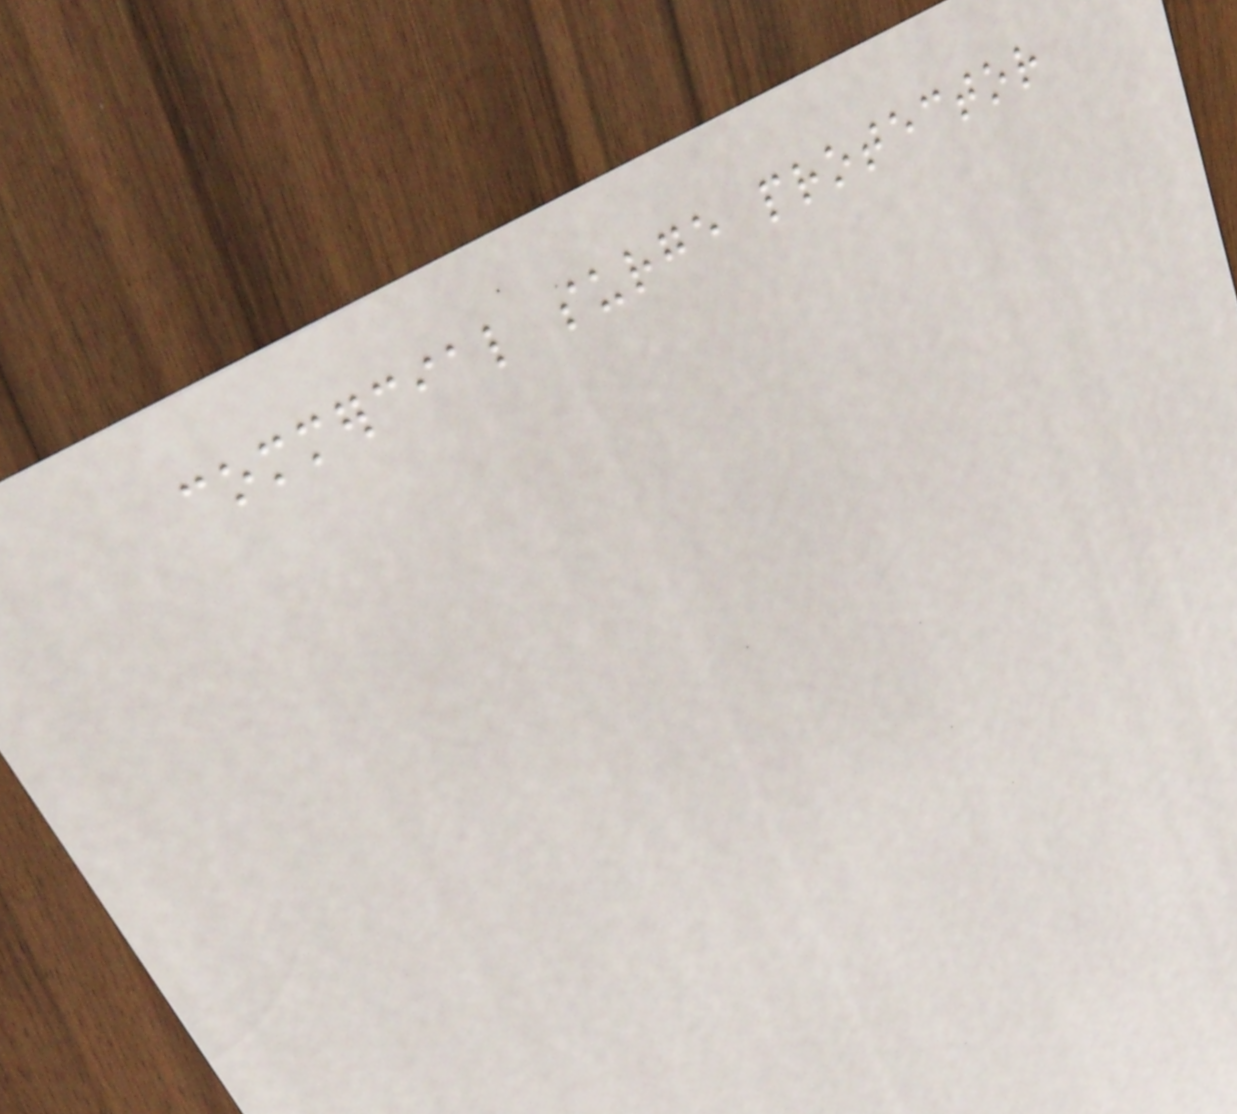commercial surge protector
